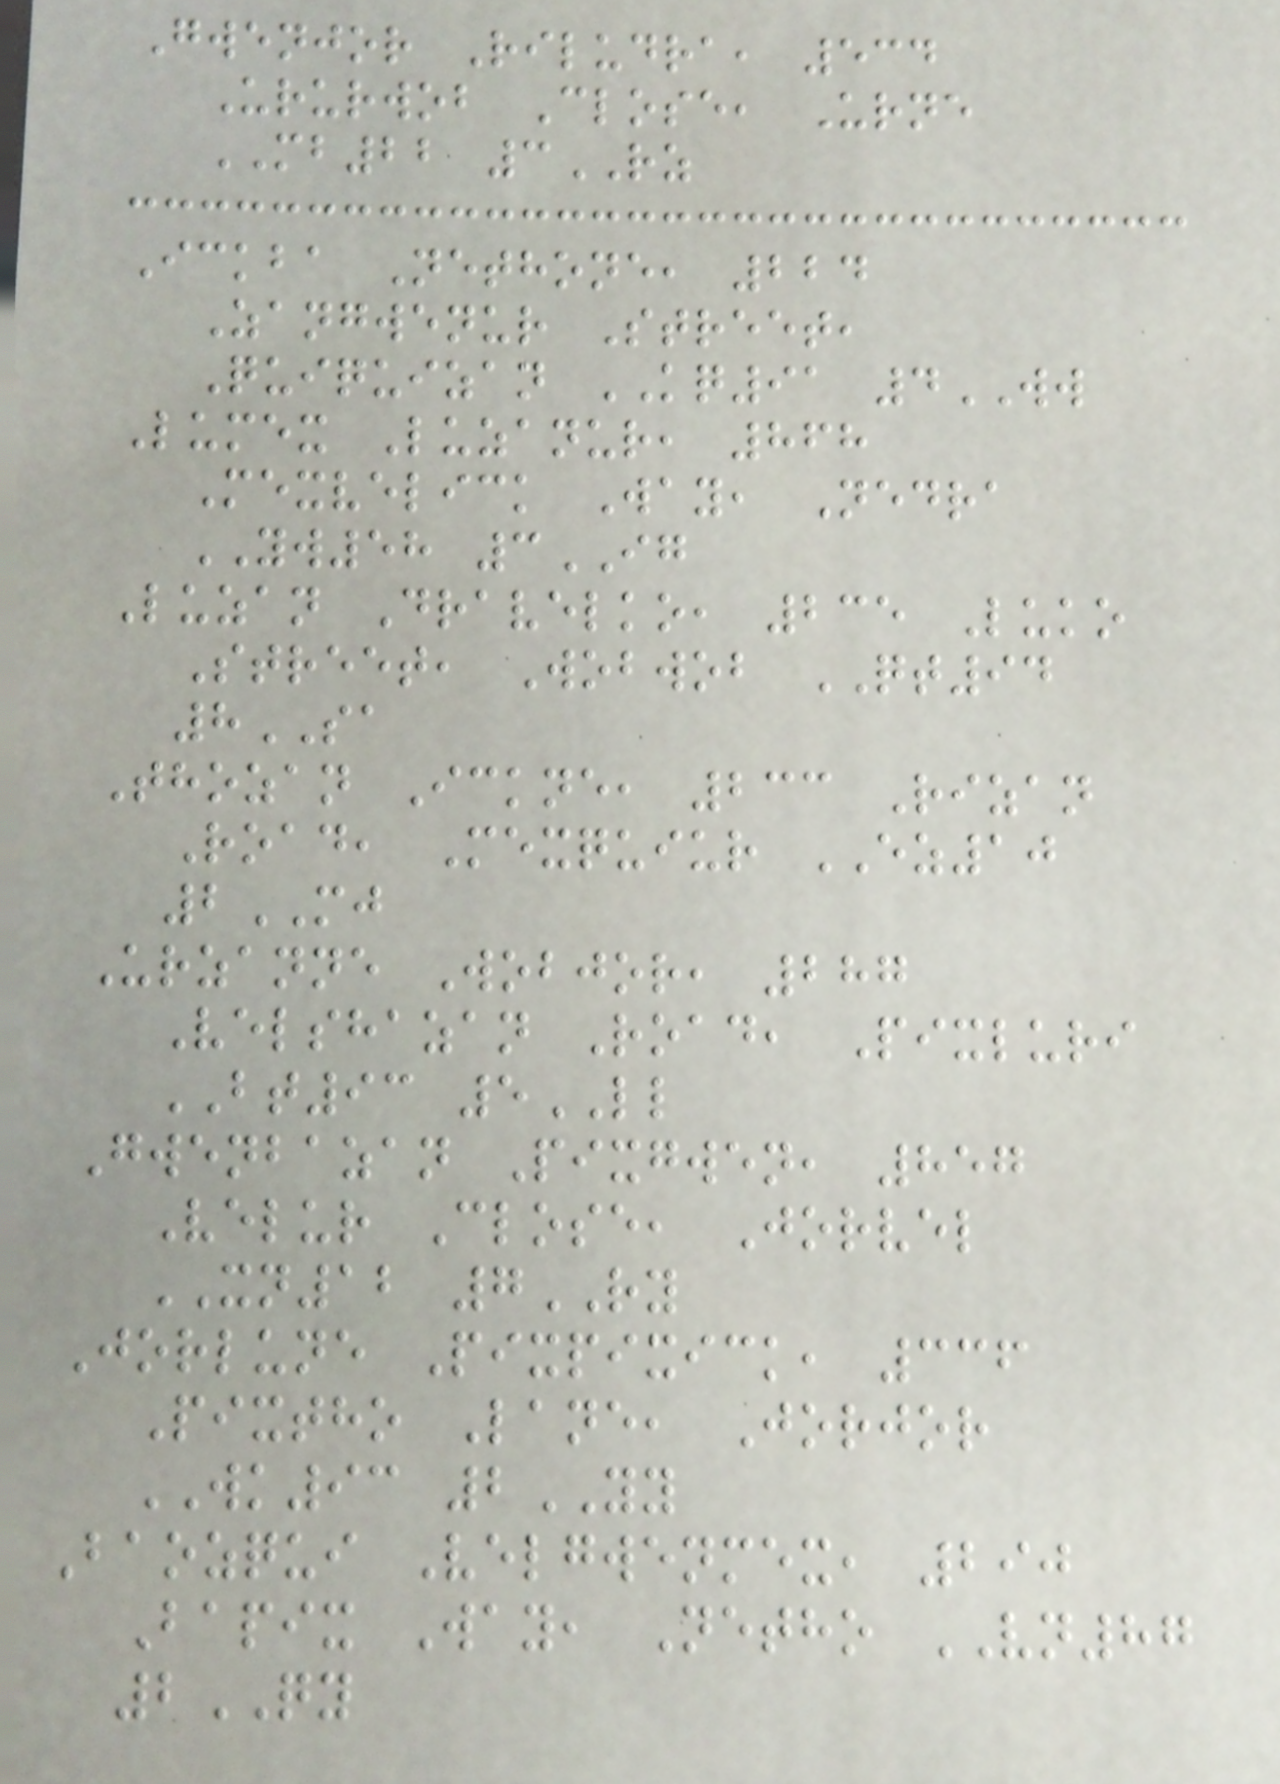Gwenjor Riludra, 534
Ururwob Close, Urne
MB22 3RZ
Ickba Nethone, 224
Zangwenur Street,
Quiquizan KQ91 4WW
Lumex Luzanur, 868
Mexvelick Way, Nedra
YW58 3IG
Luzan Dravelko, 235 Luko
Street, Wobwob QT94
8SA
Thozan Ickne, 233 Rizan
Road, Mexquiur EZ10
2MJ
Urzanne Wobjor, 287
Velshazan Road, Pixluri
BT93 5LL
Gwenbazan Pixgwen, 857
Velur Close, Jorvel
XN12 7RY
Jorlune Pixpixick, 336
Pixtho Lane, Jorjor
WK93 2YY
Baozqui Velgwenmex, 290
Bapix Way, Netho VN87
2QY
